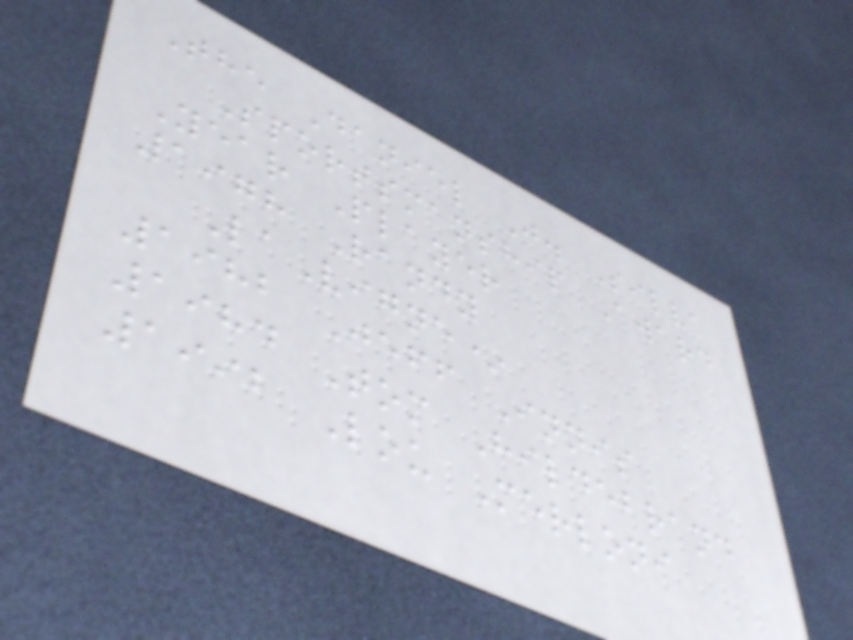The Daniel J. Silva
Sportsmanship Award
Year Player
1978 Randy
LaVigne*
1982 Jeff Innis
1984 Tom Hildebrand
1992 Lou Merloni
